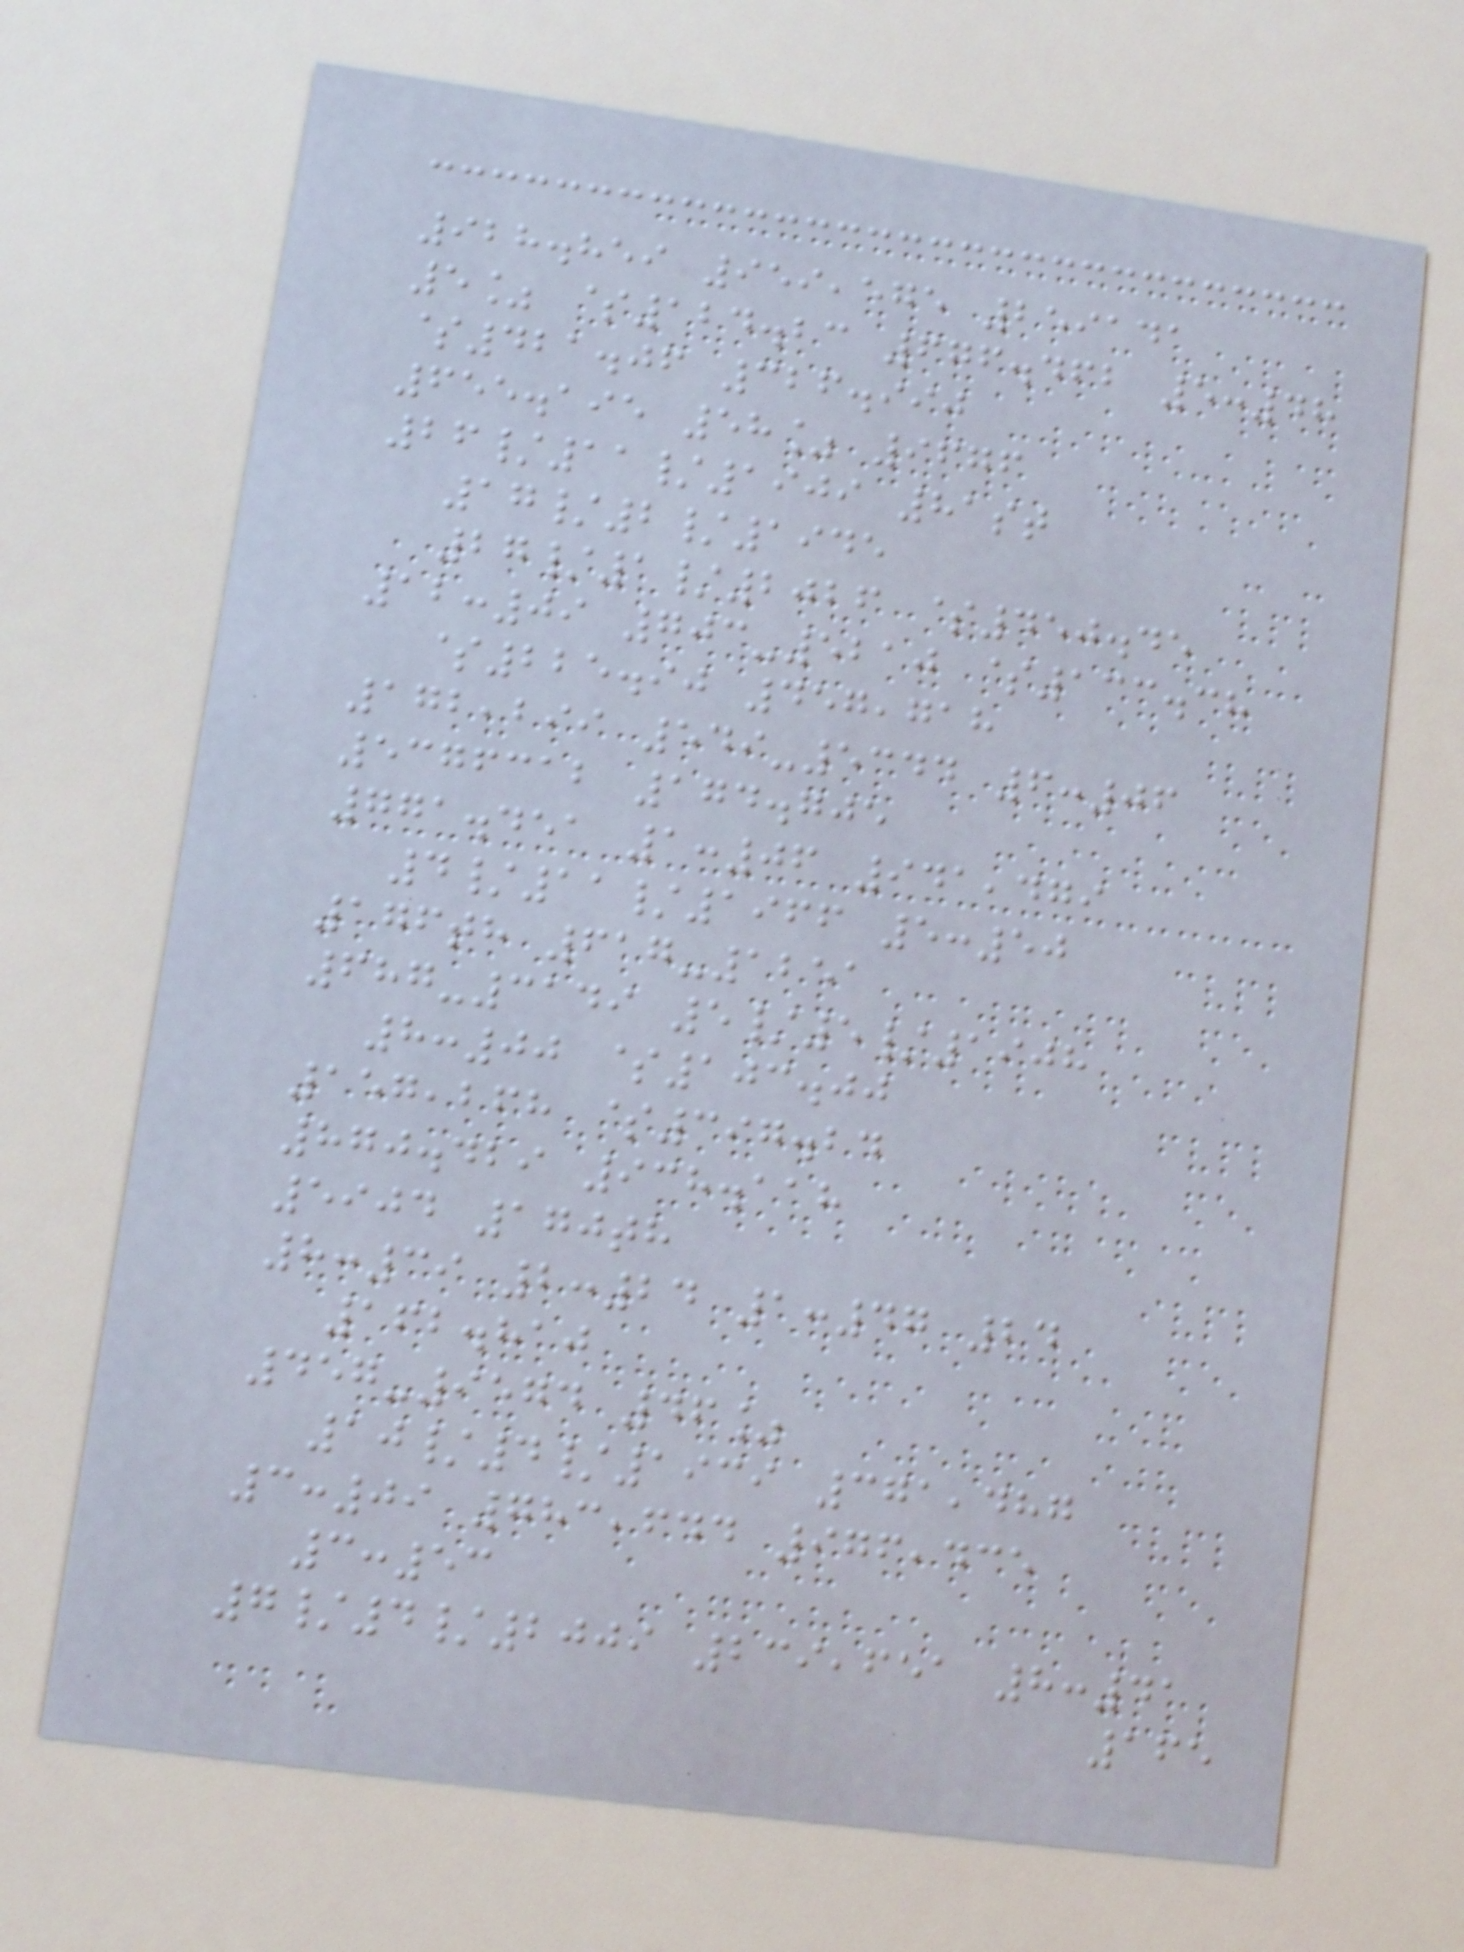928.859 959,575 259141
5% $124.23 676.462 5:48
$421.06 326.990
655.195 58% 9676
26/11/1909 81st
17/2/1945
27/1/2026 $450.45
12:09 703-5210 $133.38
$225.90 457,718
172,299 549-5344 6:06
5376312 174.705
771.451 1:06 941,479
4/11/1966 5:50
176th 617-1251
687-3149 5/5/1908
8:00 $103.00
157,268 $397.24
870.429 938.118
5904 170th
8:39 2:24 1:47 24
162.810
457-9574 46%
10/4/1939 371,487
3:09 783,644 976,435
3:53
7/4/2009 239,651 8:41
165
